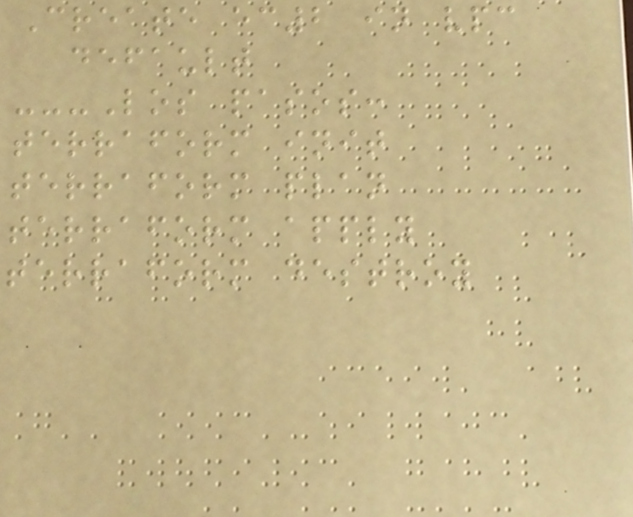Create ec2 in vpc
default
---Los pasos:
terraform init
terraform plan
terraform apply
terraform destroy
